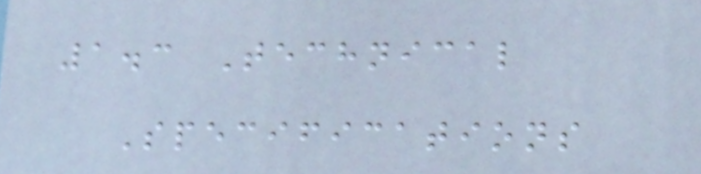1.3 Technical
Specifications
